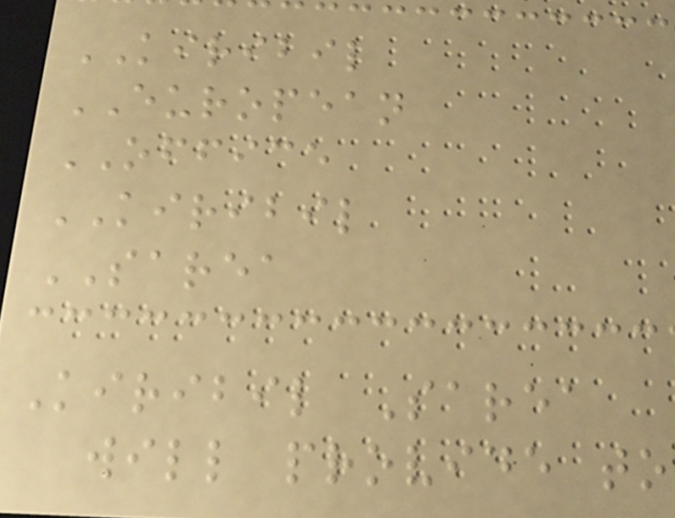KIRIBIL
EUROPEAN
OFFICE
KIRIBIL
SAREA
Kiribil Sarea
will provide to
